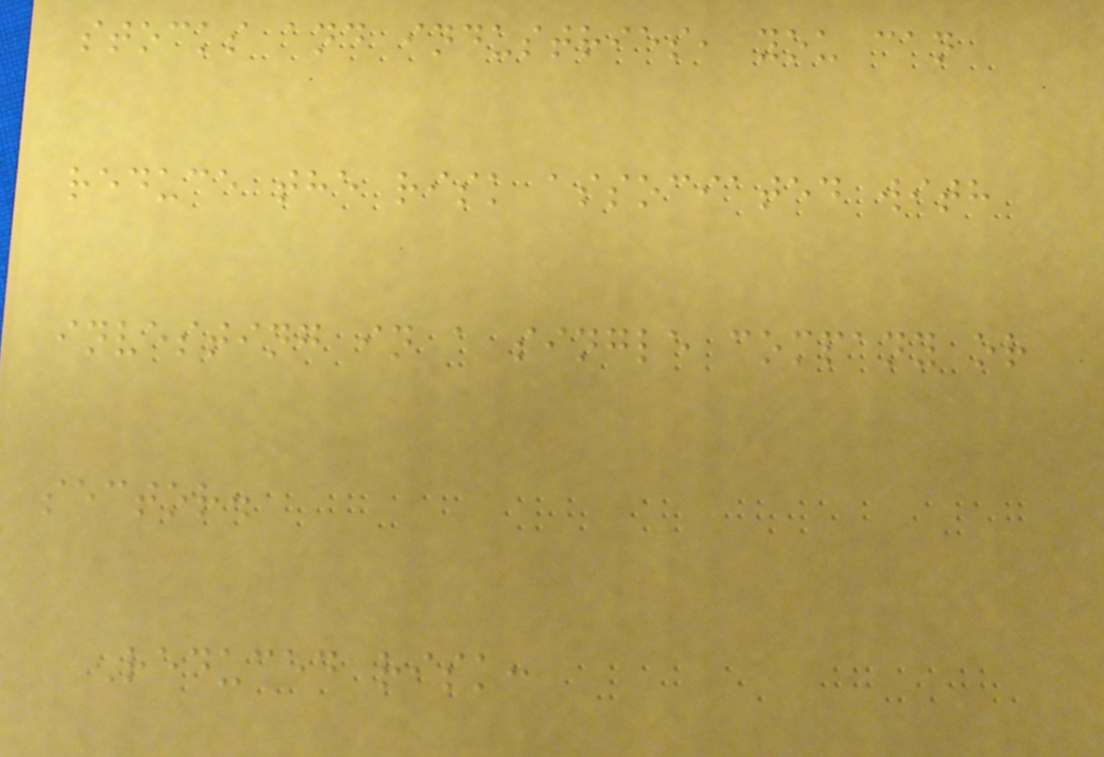stocks and industries, you can
reduce the risk associated with
investing in a single company or
sector.
Reduced risk:
